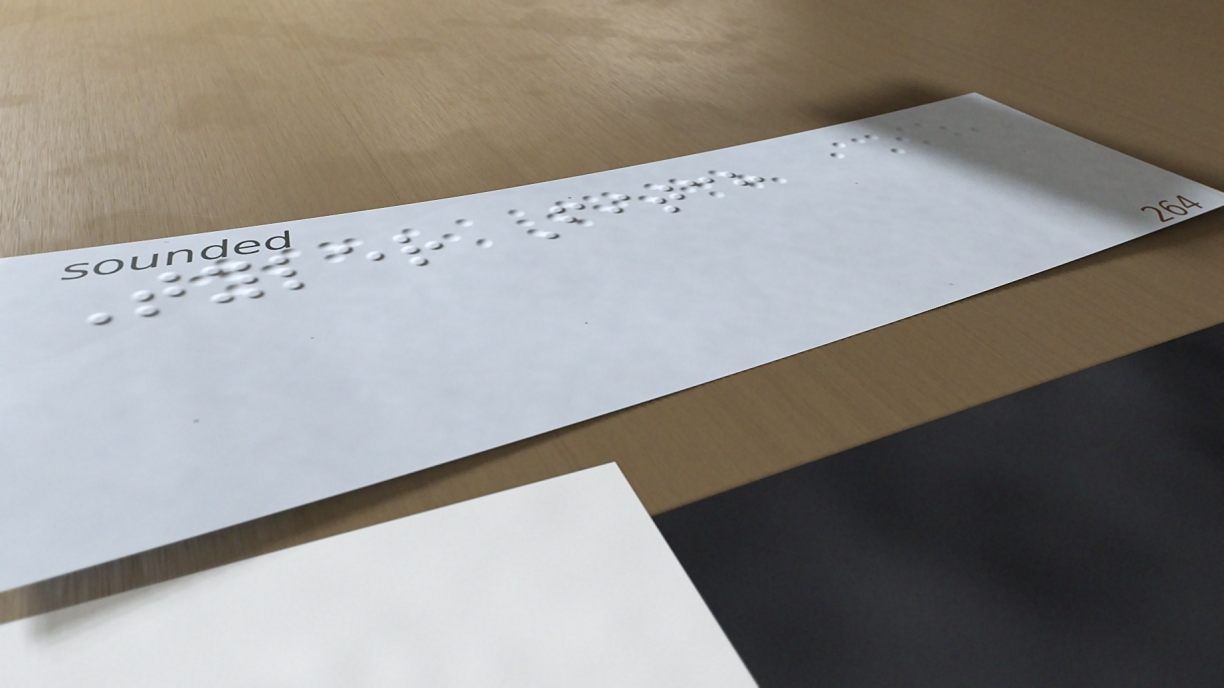Tyler Fitch
